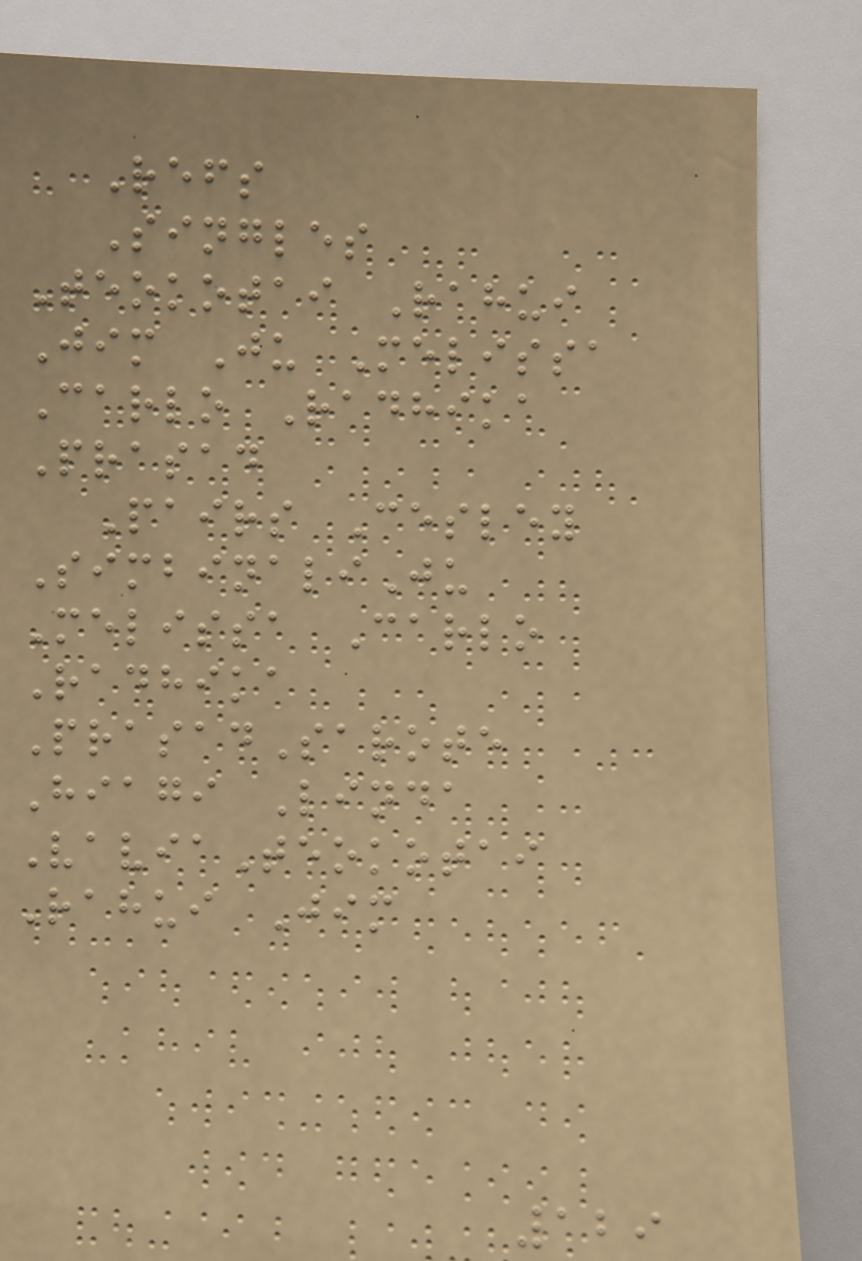Refs
Singles
Teokotai Rahui
Jim Ju Melissa
Carlo Radhika
Prasad
Pairs Cesley
SimbinaliJu
Melissa Carlo
Radhika
PrasadSarote
Hiagi Linda
VaviaTeokotai
Rahui Jim
129
